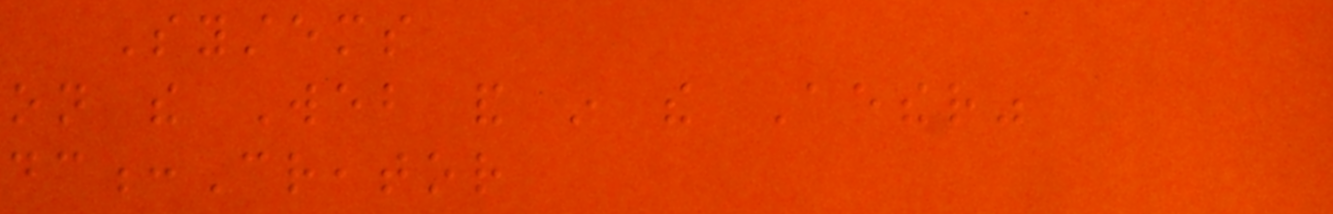Systems
on the Web and in the Aether"
dc:Creator
